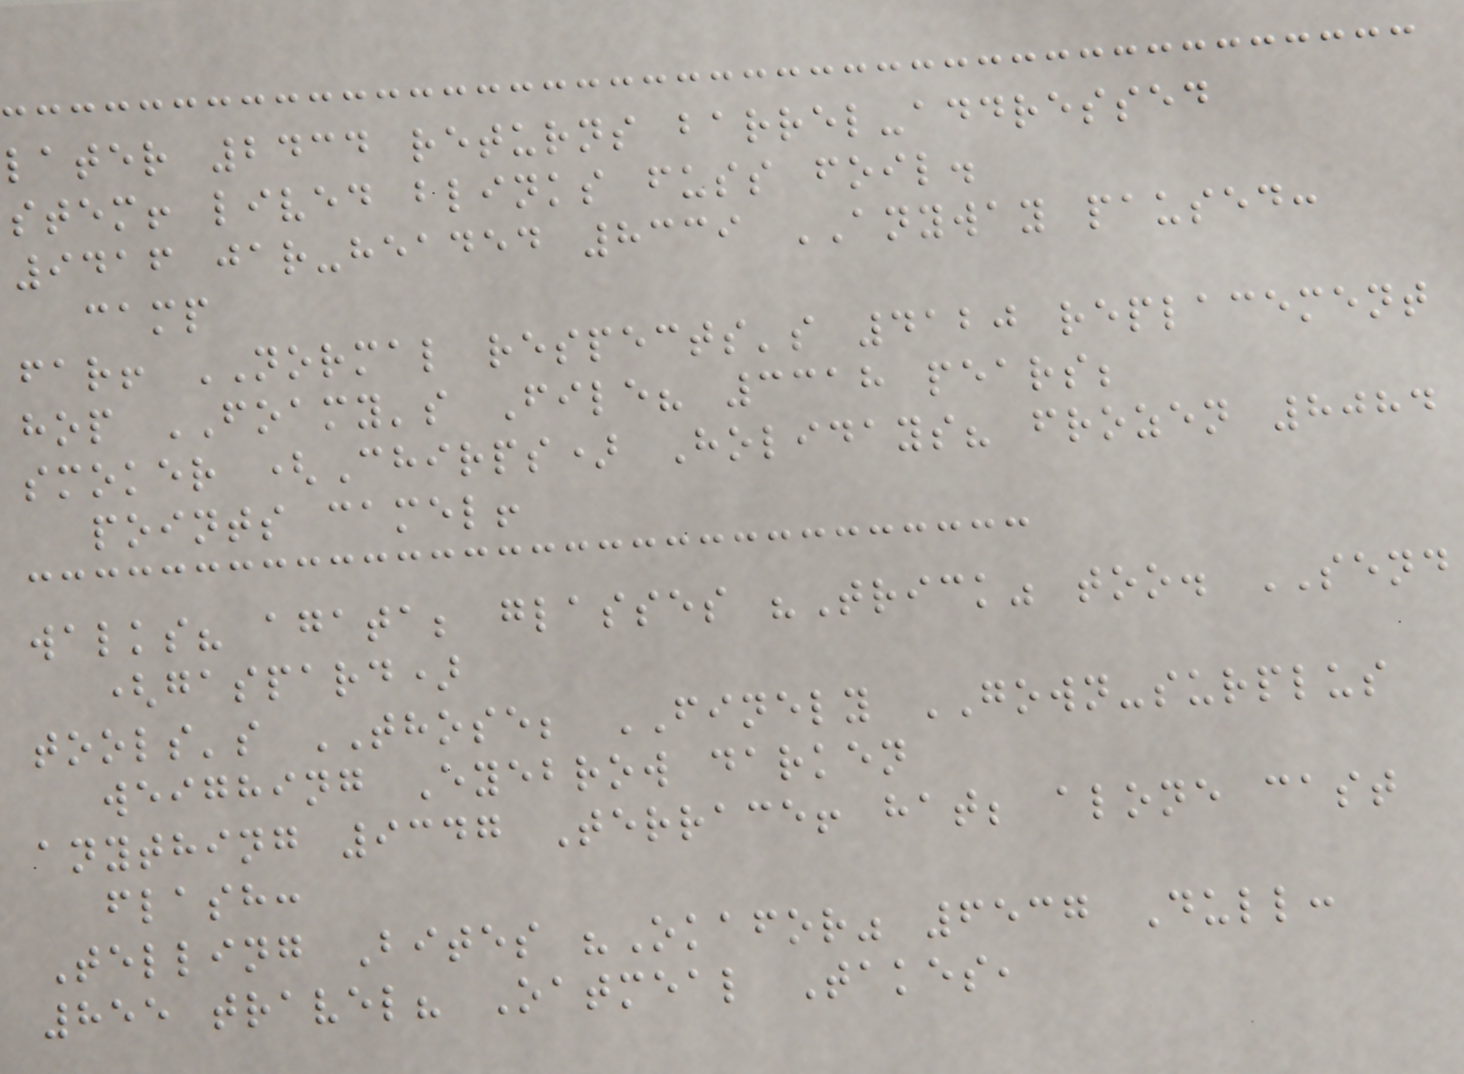later 2434 returns barrel-addressed
stem! lived blinks fuss foil.
9416 jar-headed 8339 ANYWAY paused:
camp
far! NORMAL respects's 4120 replacement
hop FOAMY's File? 3318 pears;
smoker (Chirps) Holidays? frozen 8084
points camel!
walks? agata; glasses "Trick" too. SEND
(gaspard)
tools's THOSE; FINELY GOWN-surplus
weighing Eyebrow darken
anything 9347 Terrace! hat; alone cast
flash:
Telling Bites "Okafor" 6537 Dull:
855 travel? Oatmeal Takes,
